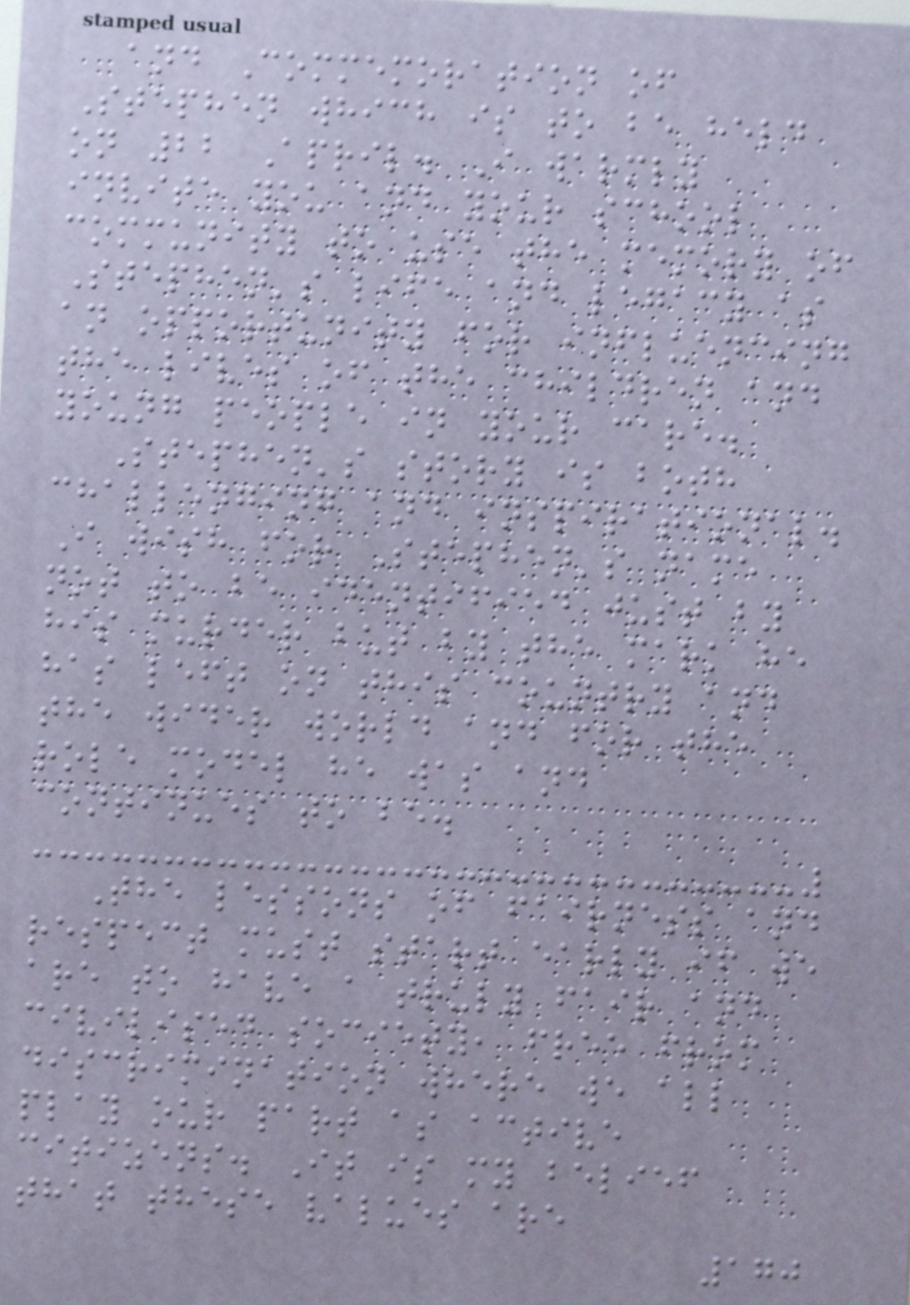and Commemoration of
Stephen which is to be held
on 22 April. I warmly
invite you and your school
community to use the memory of
Stephen's life and legacy as
an opportunity for influencing
the lives of the children and
young people in your care.
Stephen's story is both
challenging and inspirational.
I wish for Stephen's name
not to be identified just by
his murder but by the mark he
has left on this country and
the wider world and for the
role model he was and
continues to be.
The lessons of fairness and
respect must start early if we
are to have a truly fair and
civilised society, free from
discrimination where we all
play our part as active
citizens. It is my belief
that these values are
170
